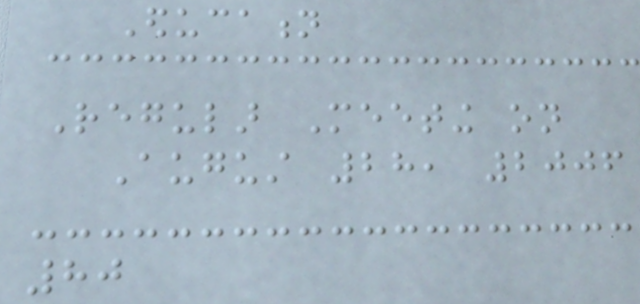Education
Regular Meeting on
August 28, 2006
80
